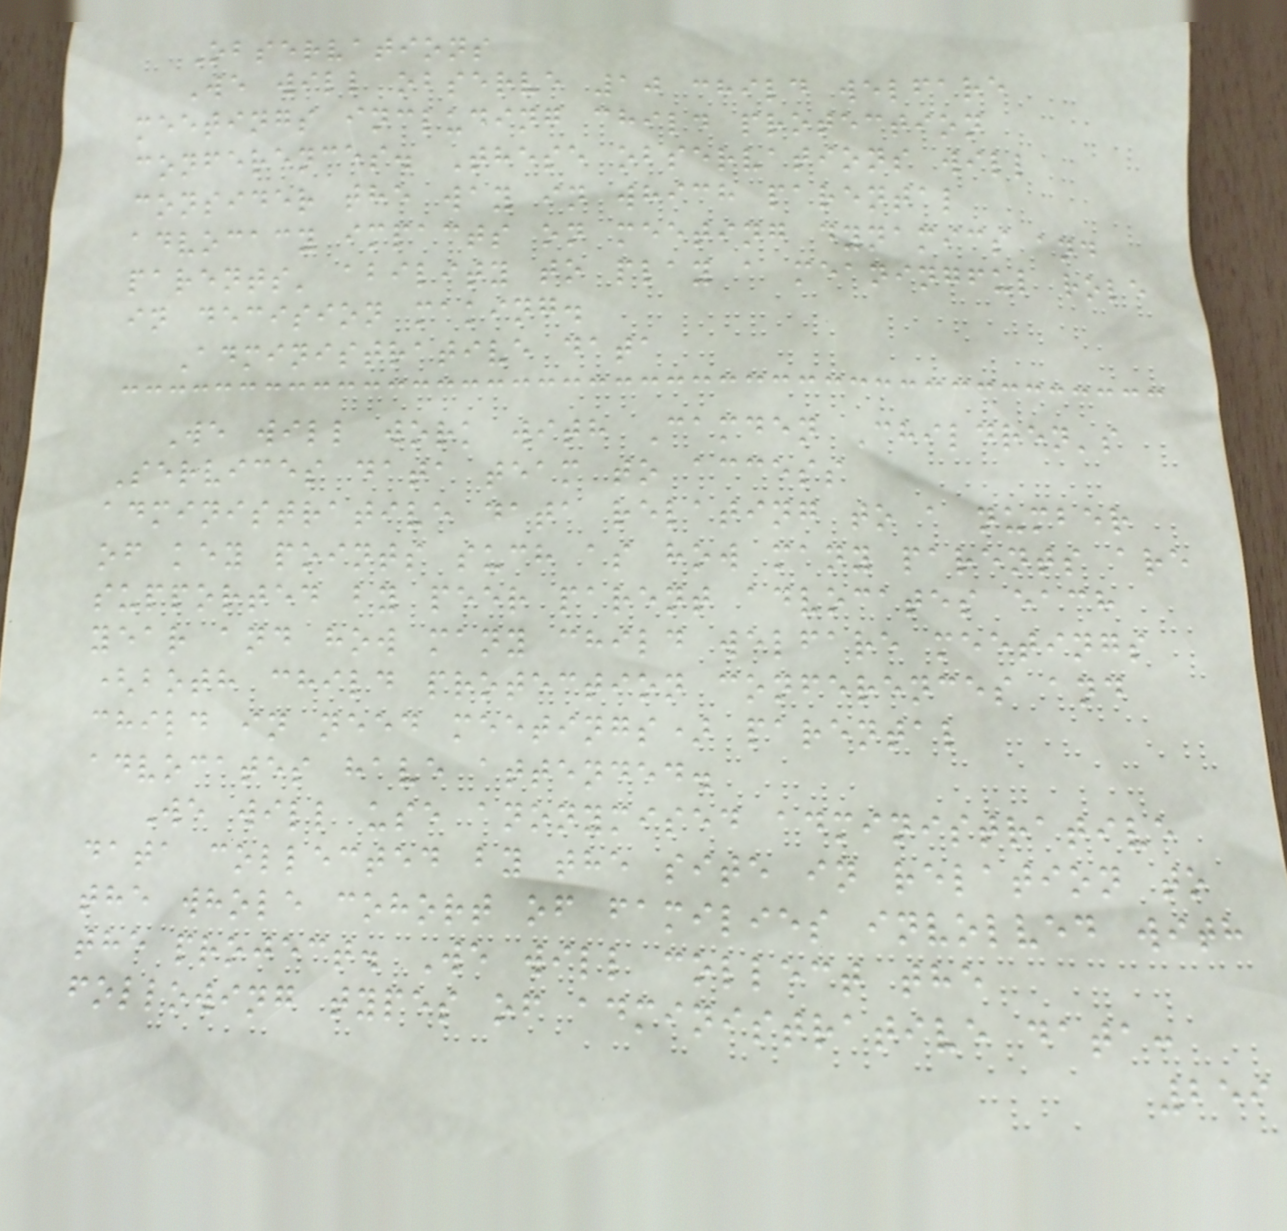Observations
We will observe 10 child welfare
meetings including child protection
conferences. These observations will
consider the way in which parental
advocacy impacts on meeting dynamics and
parents' ability to play a meaningful role
in decision making.
Administrative data
We will work with Camden Children's
Services data team to access
administrative data relating to a number
of key points such as how many parents are
supported by peer parent advocates each
year and how many child welfare meetings
(both child protection conferences and
child in need meetings) parental
advocates have attended.
We will use anonymised administrative
data collected by the site in relation to
the whole cohort of families involved with
the project. We will collect the
following types of administrative data:
259
